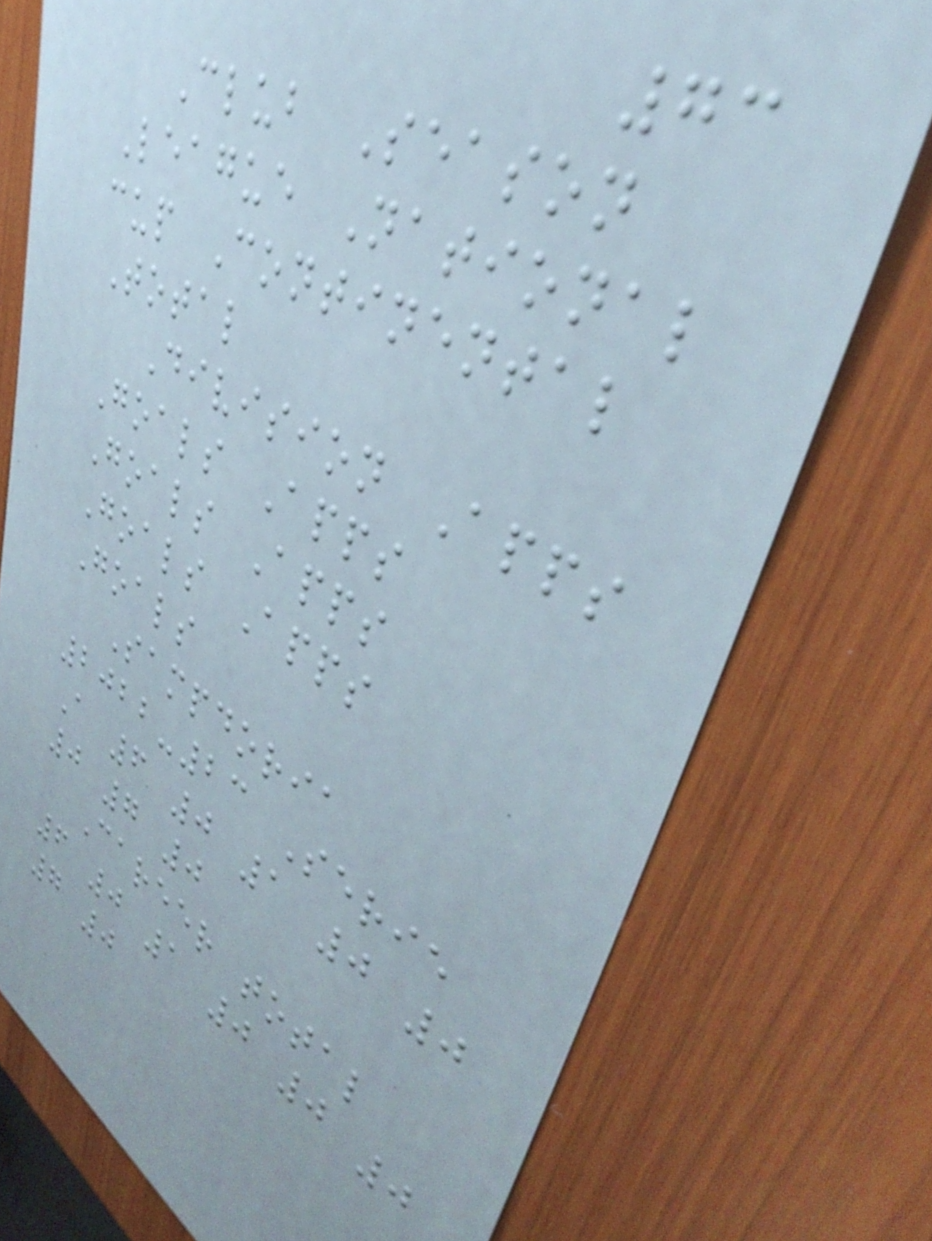73
Club Season
League National
cup Continental
Total
Division Apps
Goals Apps
Goals Apps
Goals Apps
Goals
Sampdoria
2022-23 Serie
A 6 0 1 0 0
0 7 0
Career total
6 0 1 0 0 0
7 0
